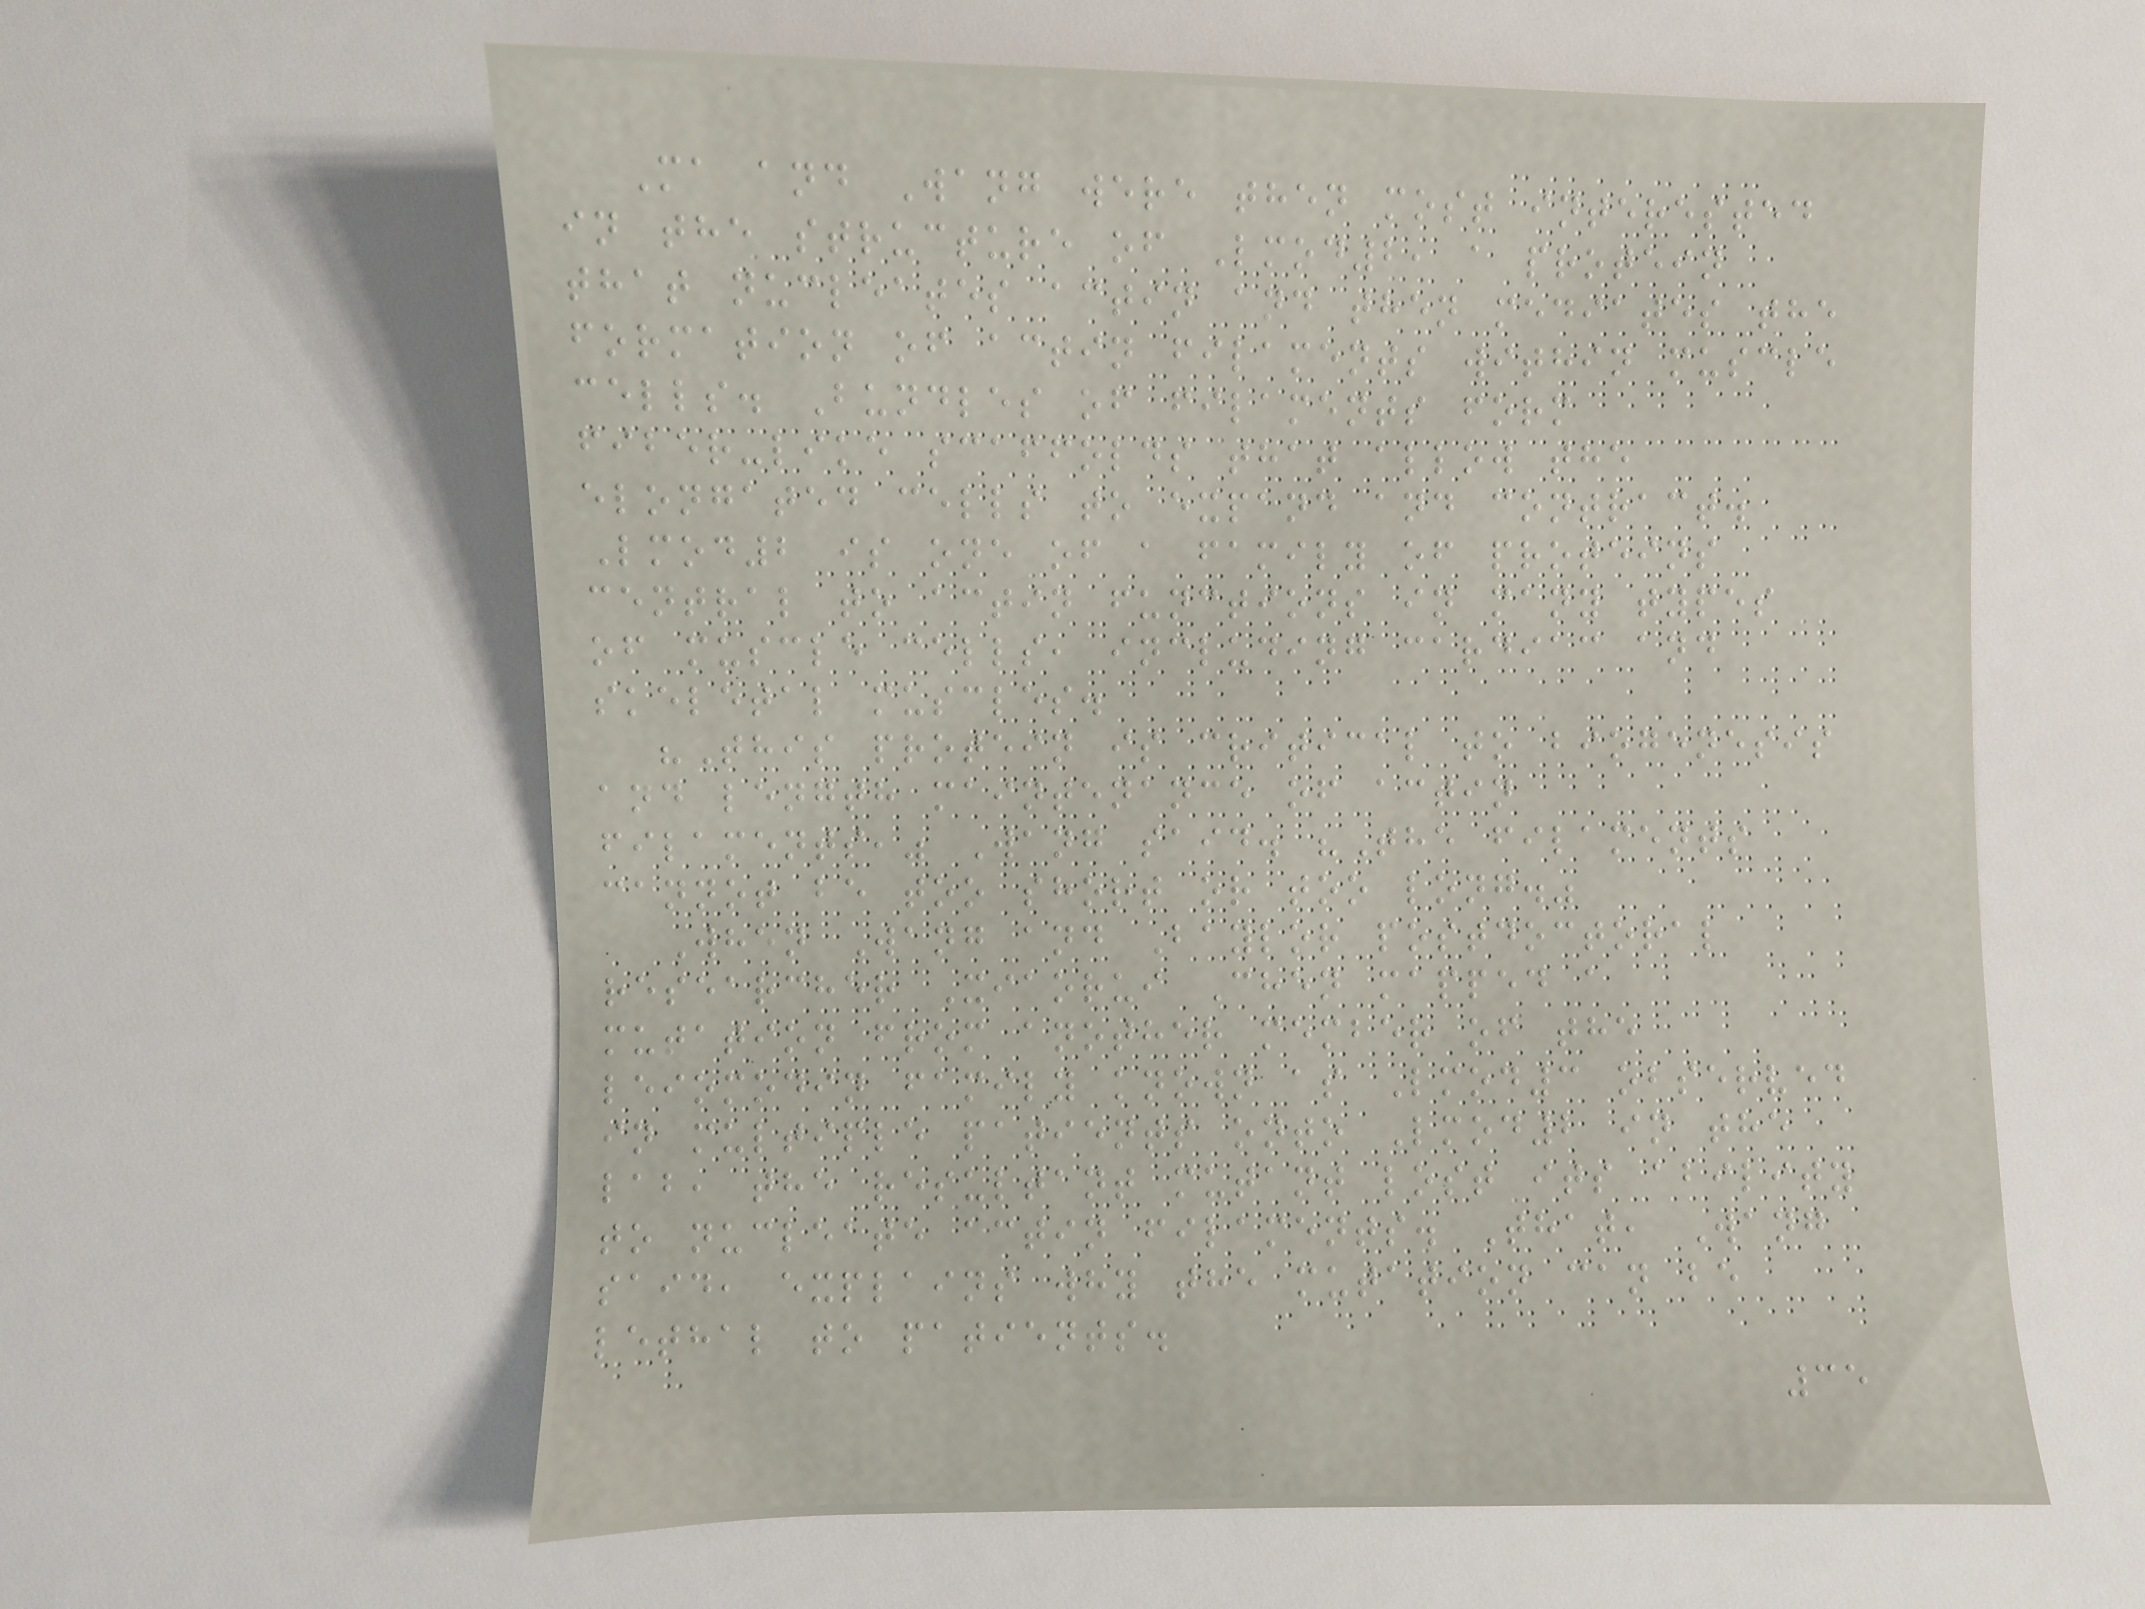Ma and Wang were then most interested
in the structure of Lmod2, a protein
that nucleates actin and then mediates the
formation of actin filaments within muscle
cells. Bundles of filaments form
fiber-like scaffolds that allow the
elongated cells to expand and contract.
Lmod2 is one of a family of proteins
central to actin functions in many types
of muscle cells, including cardiac and
skeletal muscles.
"This protein is critical to biogenesis
and length maintenance of actin
filaments," Wang said. "The filaments
cannot be too short or too long."
When Wang and Baylor postdoctoral
researcher Xiaorui Chen mapped a
mutation from another member of the
leiomodin family known as Lmod3 observed
in multiple patients onto Lmod2 in the
lab, the resultant mutant lost its ability
to nucleate actin filaments. That, Wang
said, explains why the mutation can be
lethal to patients.
35
